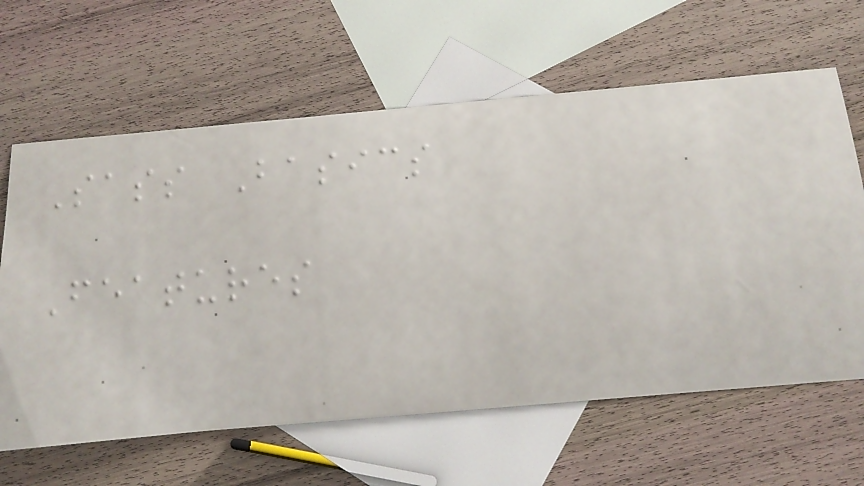Sass Basics
Features
